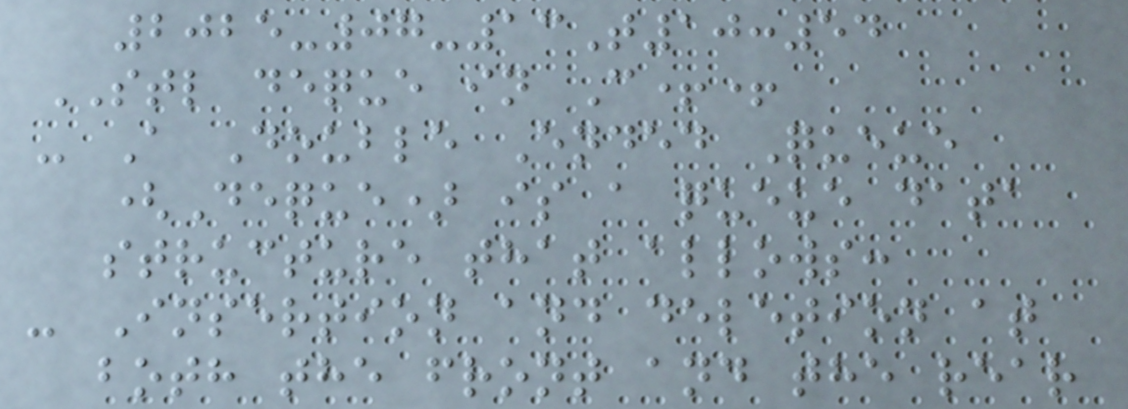2025-07-13T10:54
STL deque in C++
- A Double Ended Queue
(Deque) is a queue data
structure that allows:
- Insertion and deletion at
both the front and the rear
